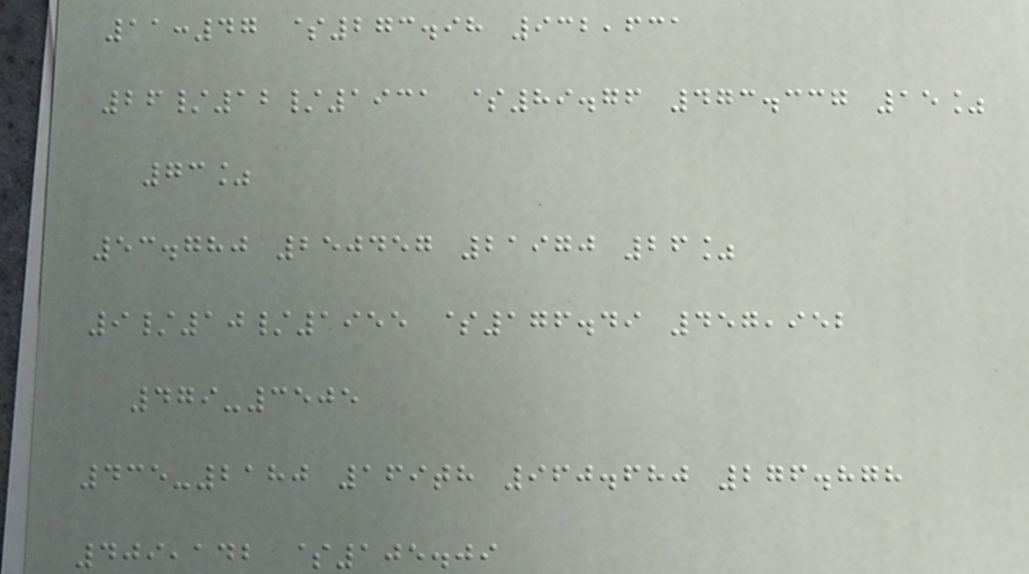11:47 $273.98 932,631
26/12/1931 $89.76 473.337 15%
73%
53.780 250457 21970 26%
9/10/1955 $176.49 457,952
479-3505
435-2180 169th 960.680 276.878
409,142 $105.09
